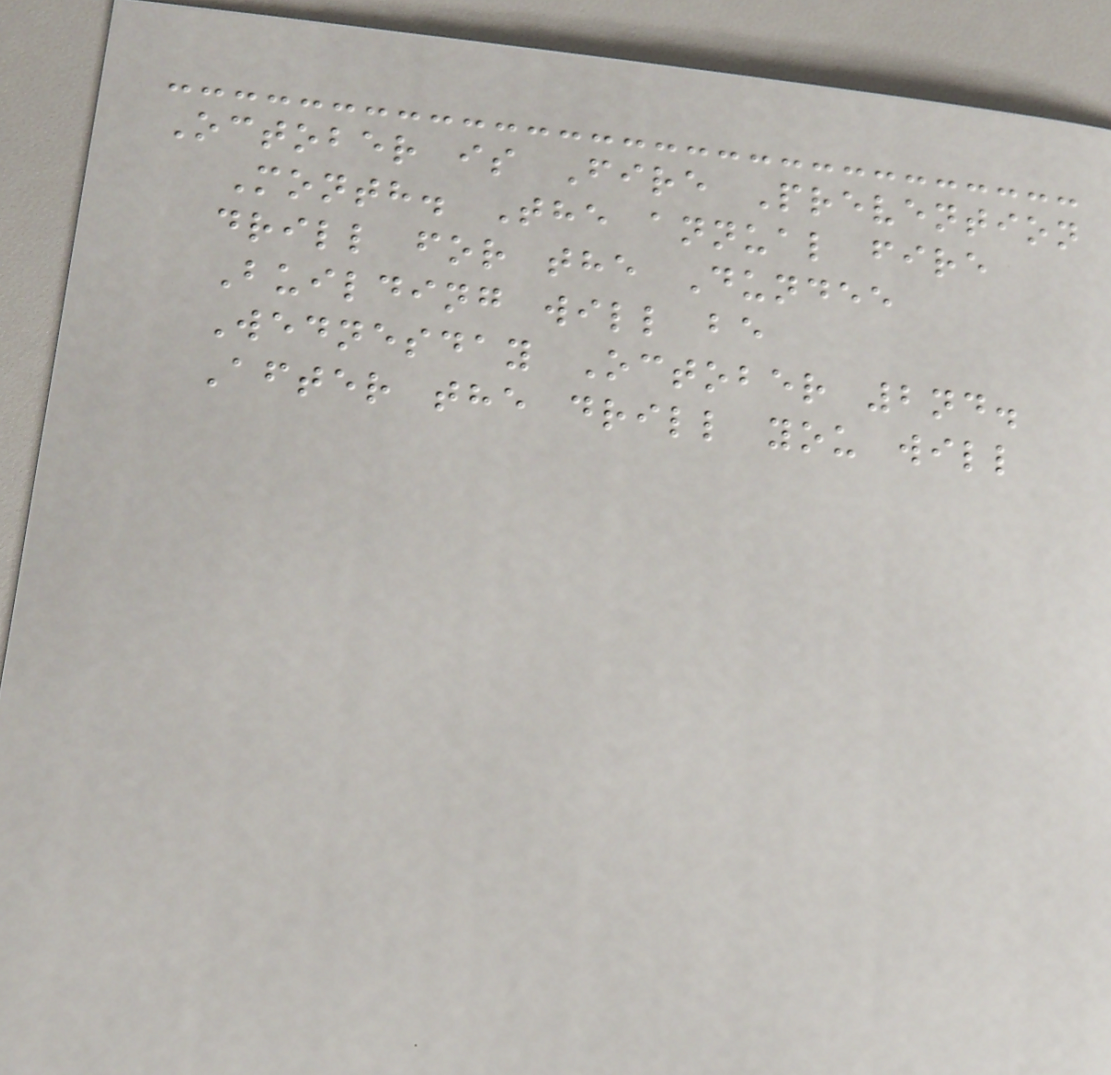October is Fire Prevention
Month. The annual fire
drill for the Dundee
Building will be
Wednesday October 2nd.
After the drill you will
